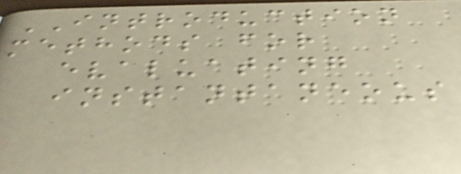INTRODUCTION
methods for
evaluating
instantaneous
